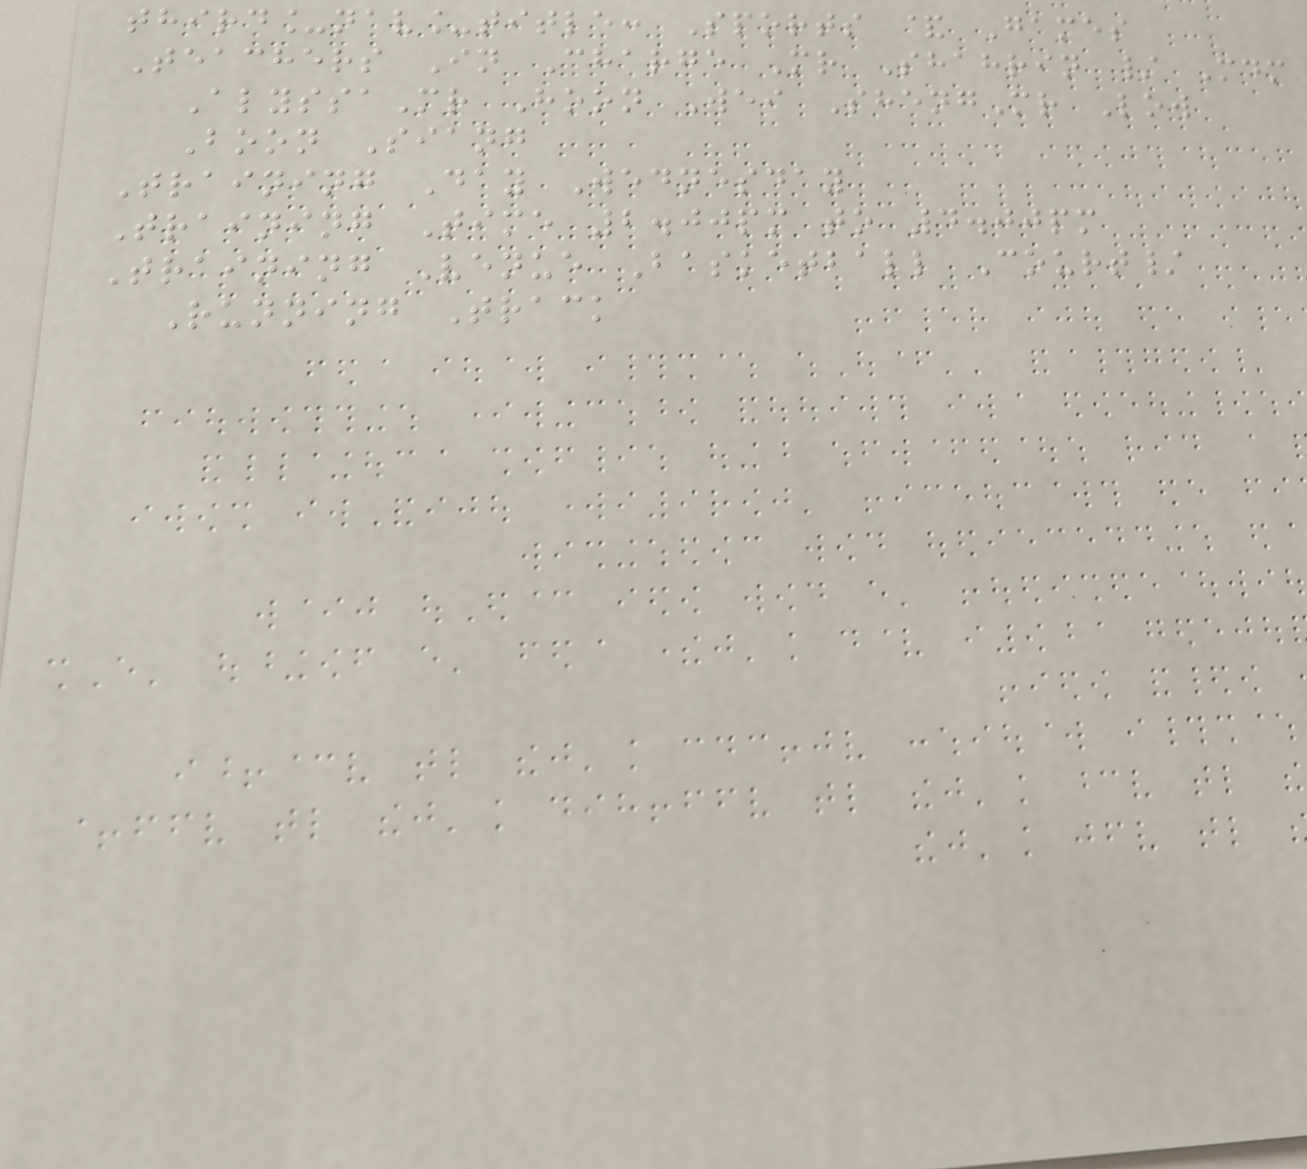third_nav_title: Sports & Games
Teachers In Charge Mr Shahrin / Mdm
AlyssaMr Hoon Wei ShengMr Low
Boon Siang
Training Day Wednesday
Training Time 2.00pm to 4.00pm
Training Venue Basketball Court/
Running Track
